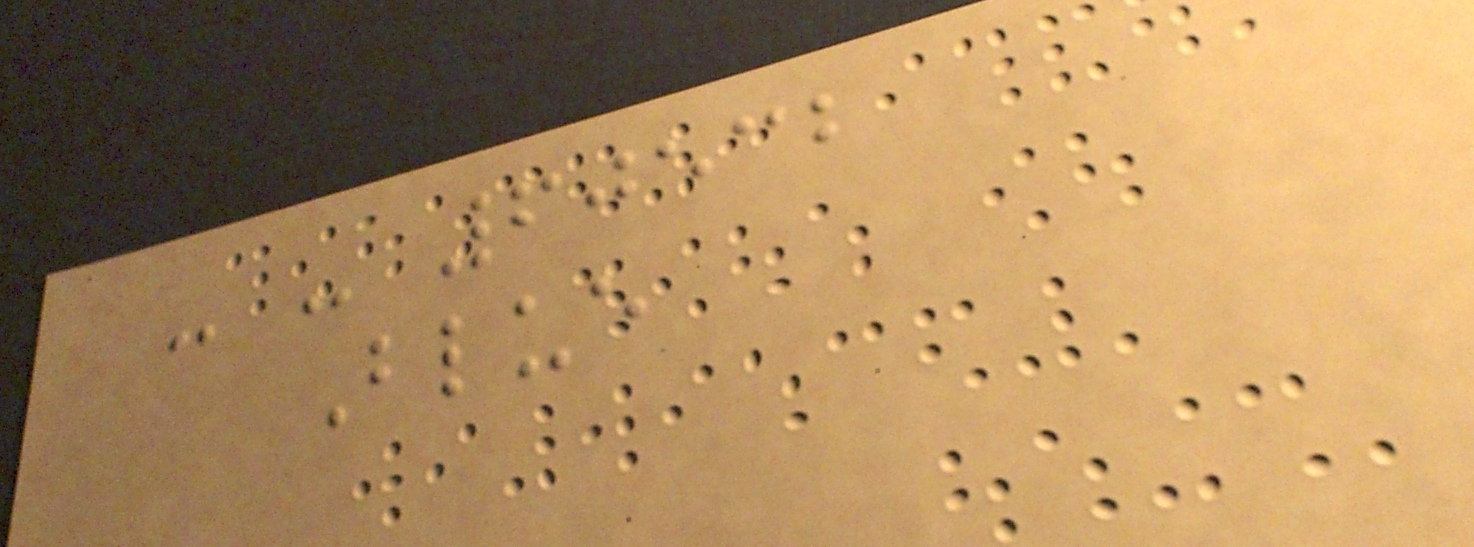- - 60532
Blue
